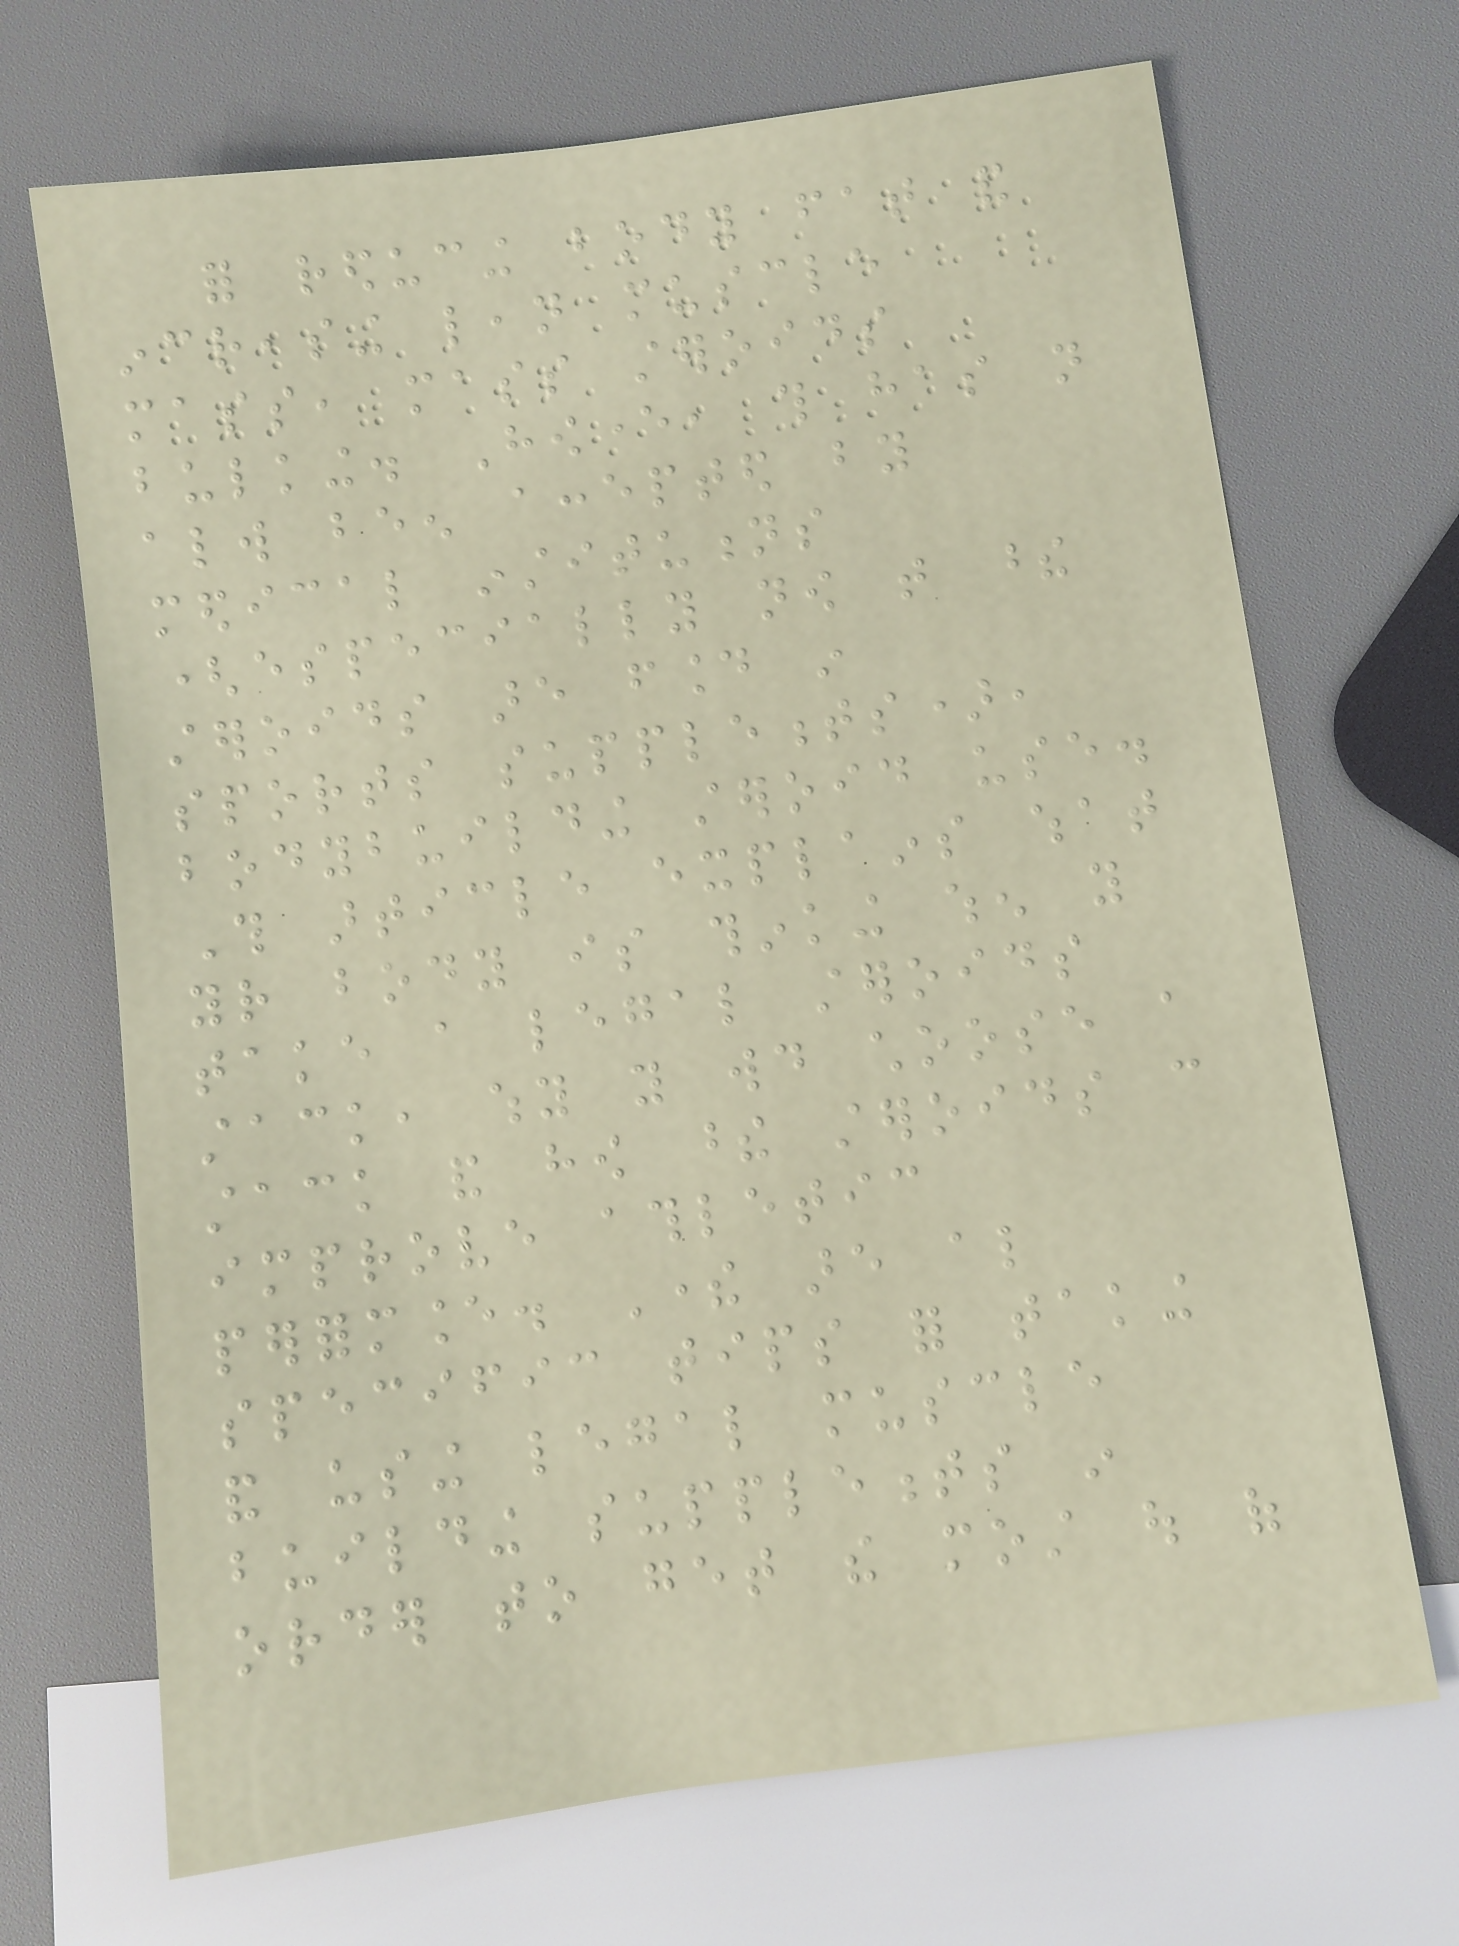for reducing body fat and
increasing lean muscle
mass, mass steroids
bulking. However, this has not
always been accepted by
medical institutions
(especially now that these
steroids are found in
sports supplements),
bodybuilding steroid use.
This article explains what
your body is thinking when you
take a legal steroids
stack, why you would choose a
stack and how these steroids can
improve athletic
performance. There are also
specific tips for taking
and using legal muscle
building supplements in
order to get the most out of
